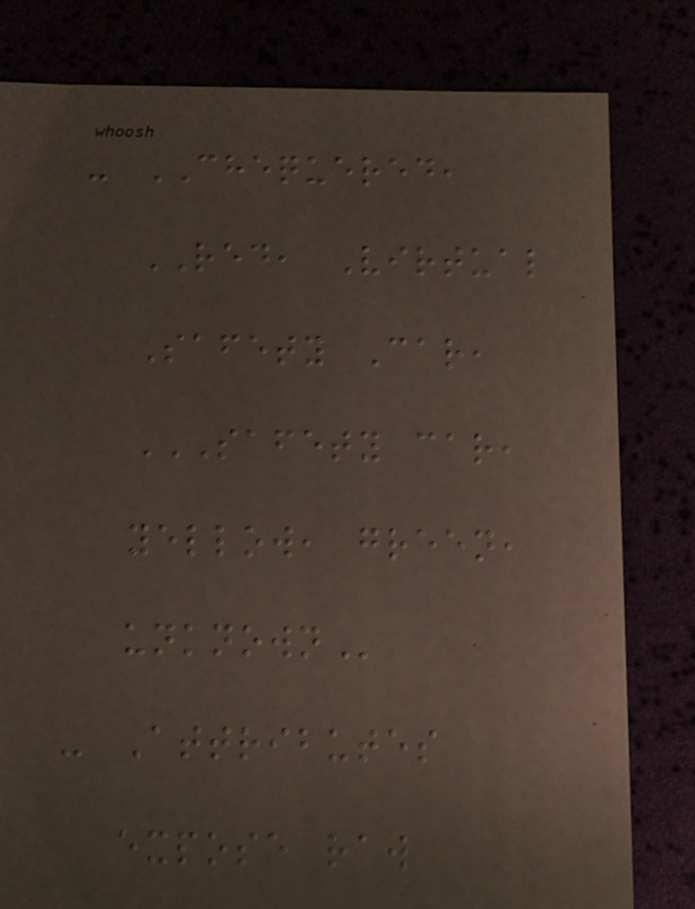- CHEQUERED,
RED, Virtual
Safety Car,
SAFETY CAR,
YELLOW, GREEN,
UNKNOWN
- Attributes
expose raw
